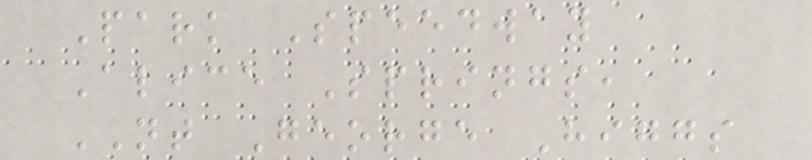Park Speedway
Alice Springs,
NT George Higgs
